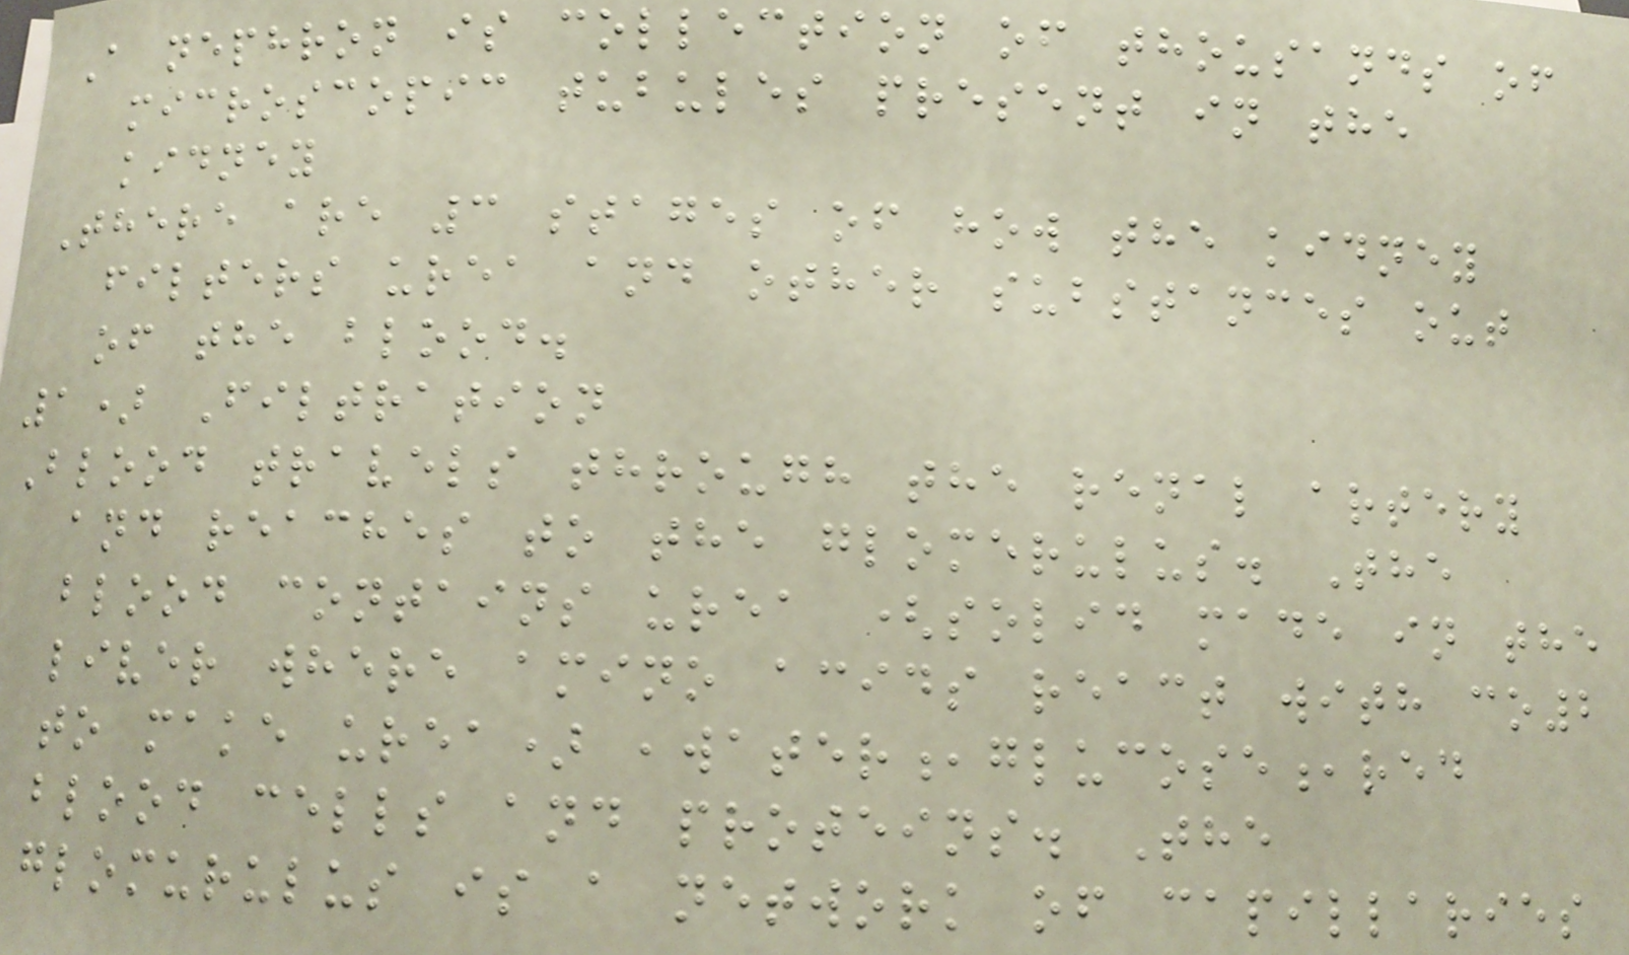A nephron is collection of thousands of
microscopic tubules present in the
kidney
There are 3 stages of how the kidney
filters urea and other substances out
of the blood.
1) Filtration
Blood travels through the renal artery
and reaches to the glomerulus. The
blood contains urea (solid made in the
liver where amino acids react with co2
to make urea) ,water,glucose,red
blood cells and proteins. The
glomurulus is a network of capillaries
